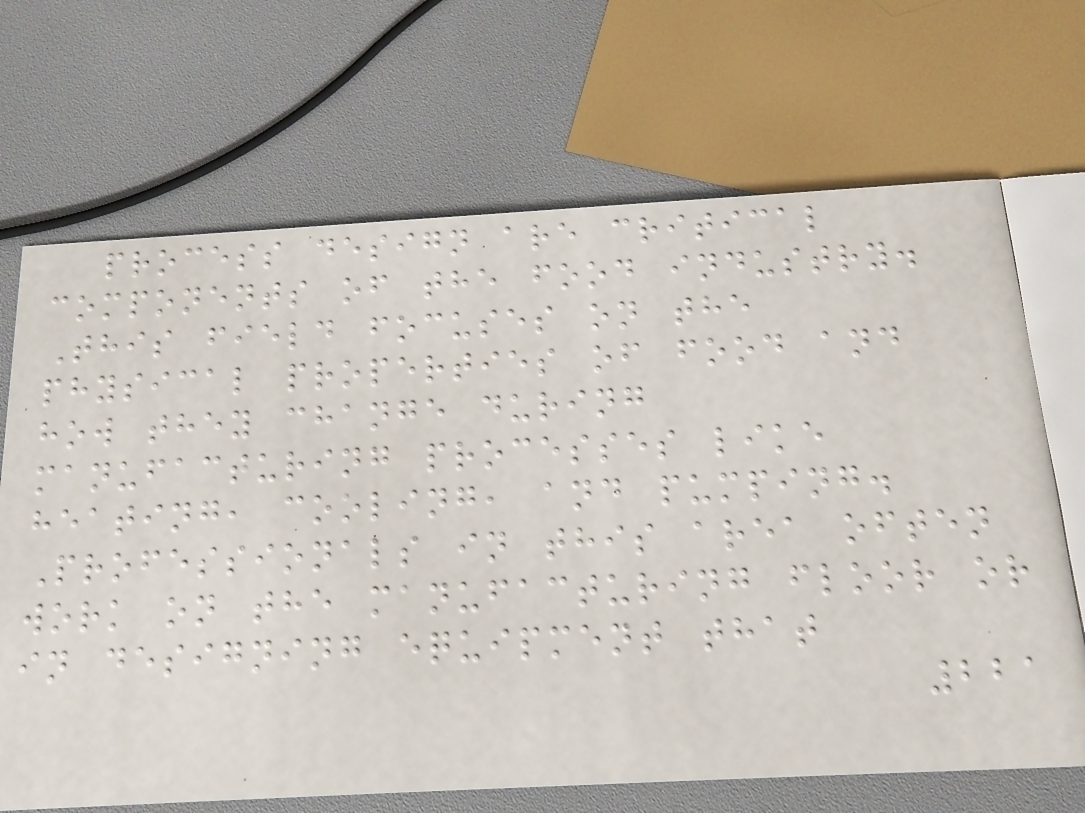process design are critical
components of the food industry.
This field focuses on the
physical properties of food and
how they change during
manufacturing processes like
heating, cooling, and pumping.
Professionals in this area often
work on the manufacturing floor or
in designing equipment that
221
